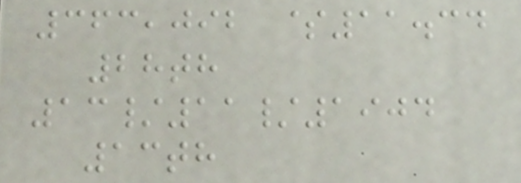363,092 $11.34
28th
13/11/1904
13th
